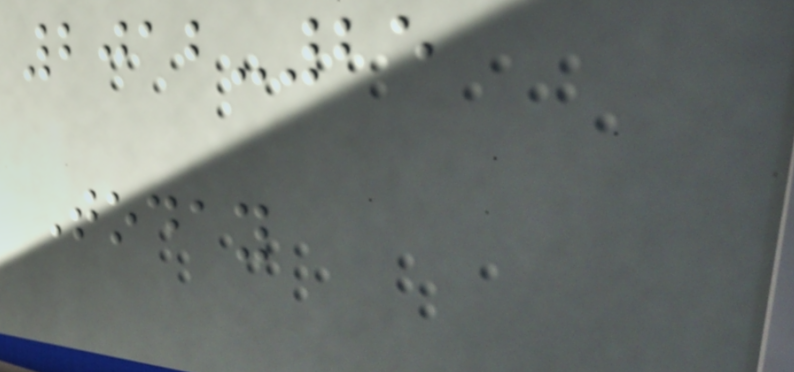2012-25
Today
